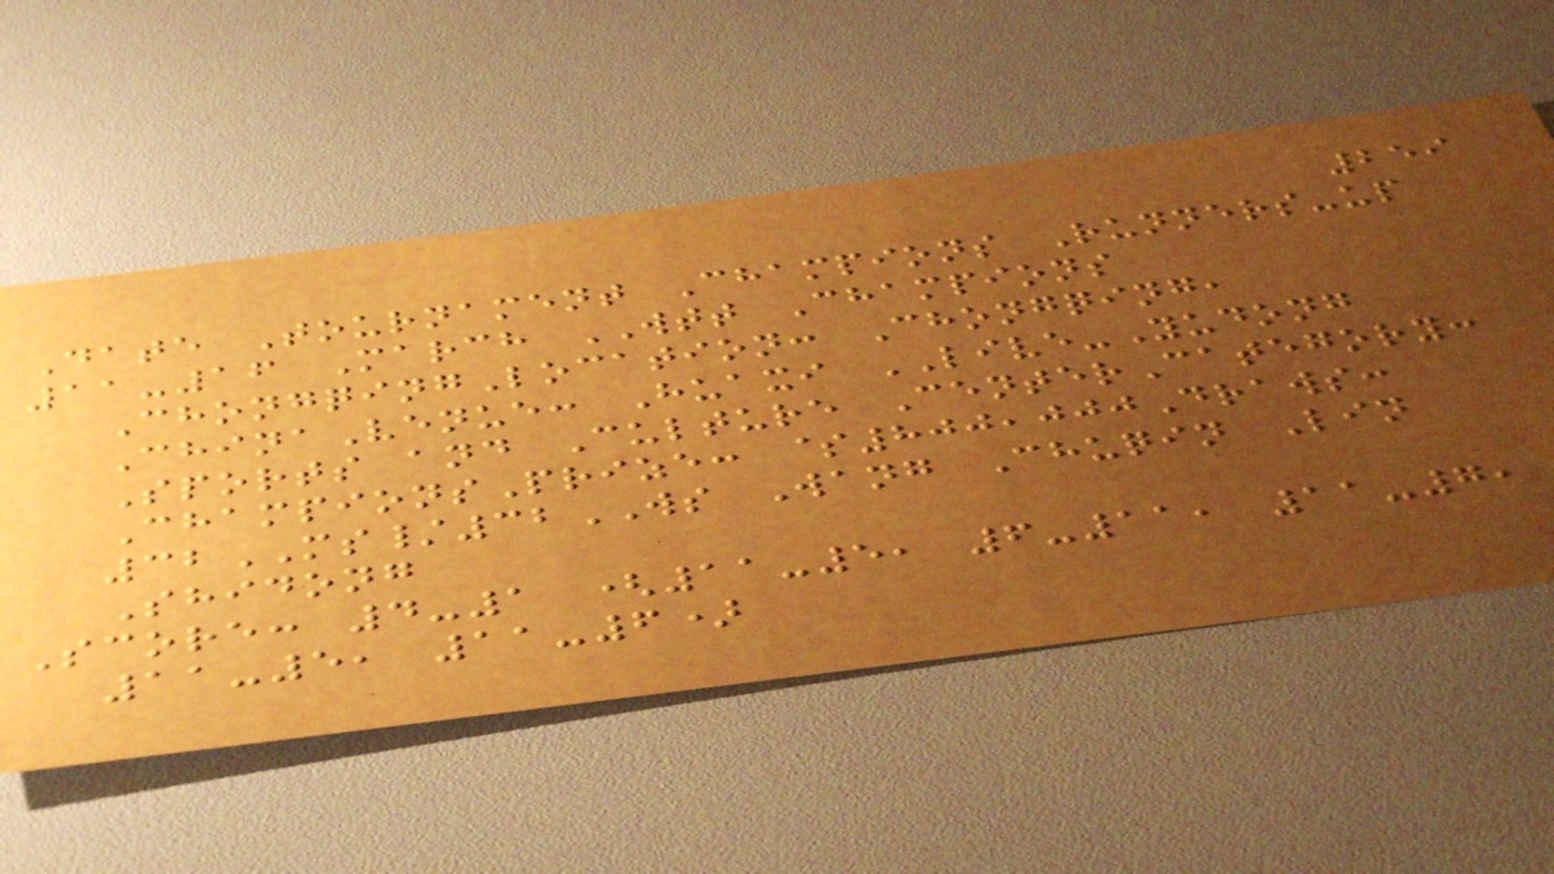259
Date Tournament Champions Runners-up
11-16 March WTT Champions
ChongqingLocation: Chongqing,
ChinaVenue: Huaxi LIVE-Yudong
Sports and Culture CenterCategory:
ChampionsPrize: $800,000Draws:
32MS/32WS Wang Chuqin Lin
Shidong
Score: 4-1 (11-5, 6-11, 11-7,
11-5, 11-6)
